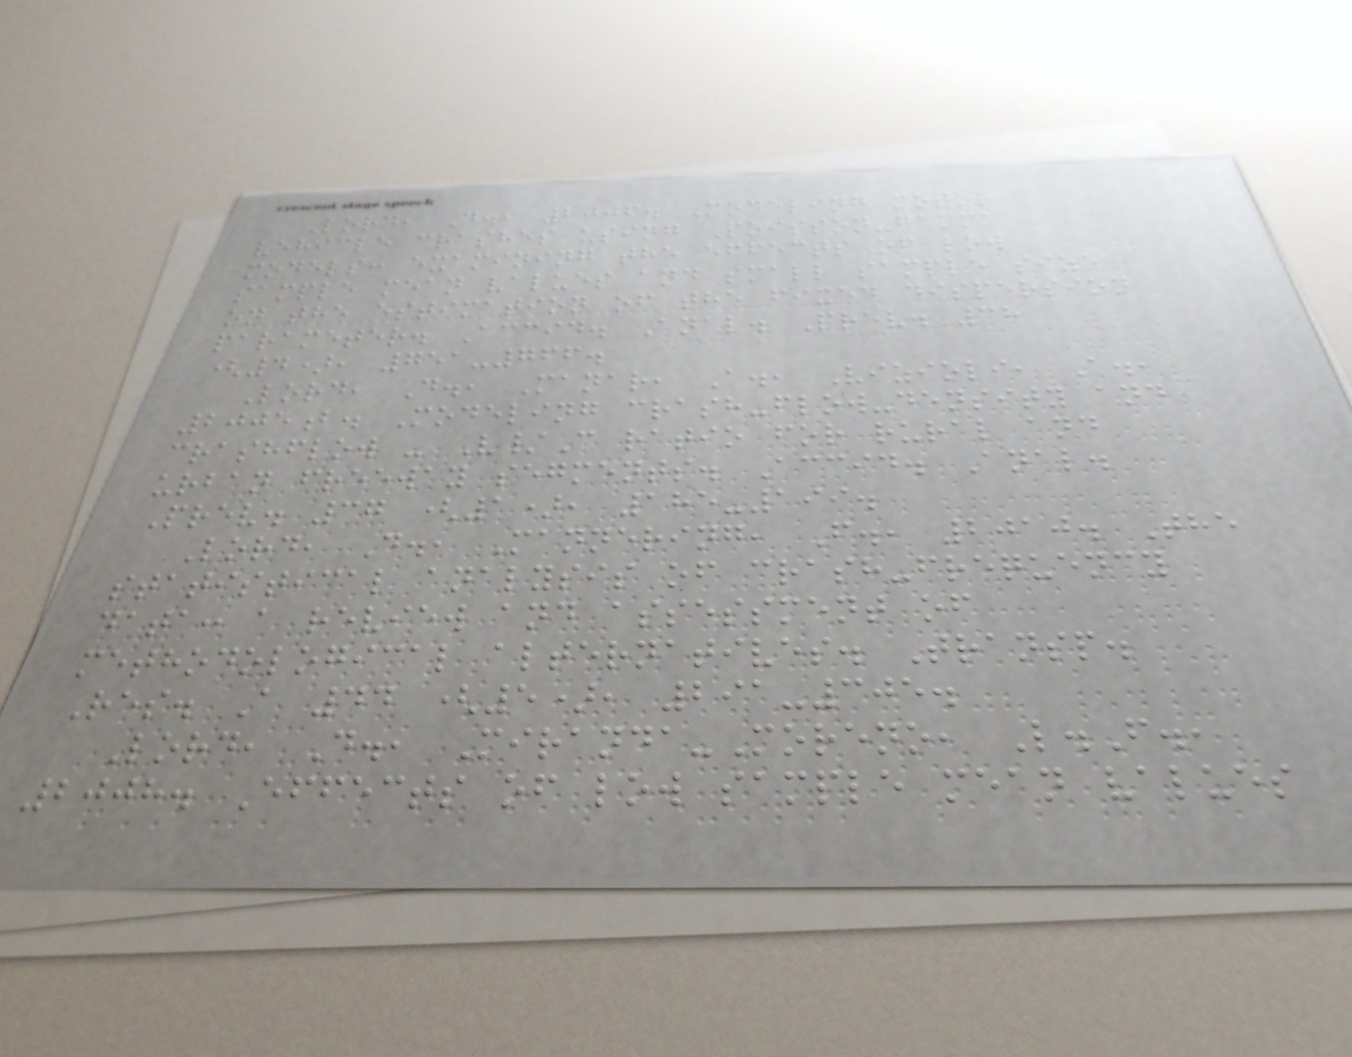Lord, D., 2006. Modeling motor
vehicle crashes using Poisson-gamma
models: examining the effects of low
sample mean values and small sample size
on the estimation of the fixed dispersion
parameter. Accid. Anal. Prev. 38
(4), 751-766.
Lord, D., Manar, A., Vizioli, A.,
2005b. Modeling crash-flow-density and
crashflow - V/C ratio for rural and
urban freeway segments. Accid. Anal.
Prev. 37 (1), 185-199.
Lord, D., Mannering, F., 2010. The
statistical analysis of crash-frequency
data: a review and assessment of
methodological alternatives. Transp.
Res. A 44 (5), 291-305.
Lord, D., Miranda-Moreno, L.F.,
2008. Effects of low sample mean values
